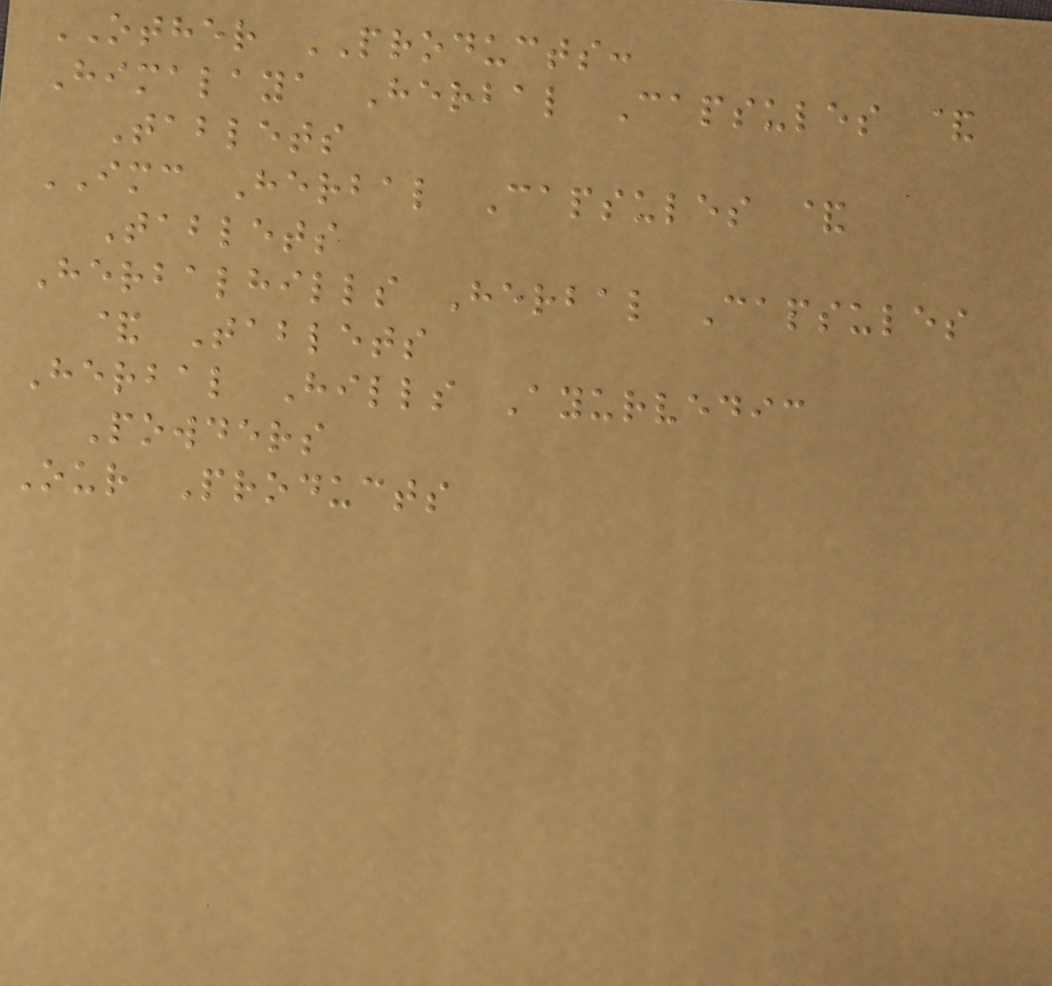OTHER PRODUCTS:
Himalaya Herbal Capsules &
Tablets
IMC Herbal Capsules &
Tablets
Herbalhills Herbal Capsules
& Tablets
Herbal Hills Ayurvedic
Powders
Our Products
